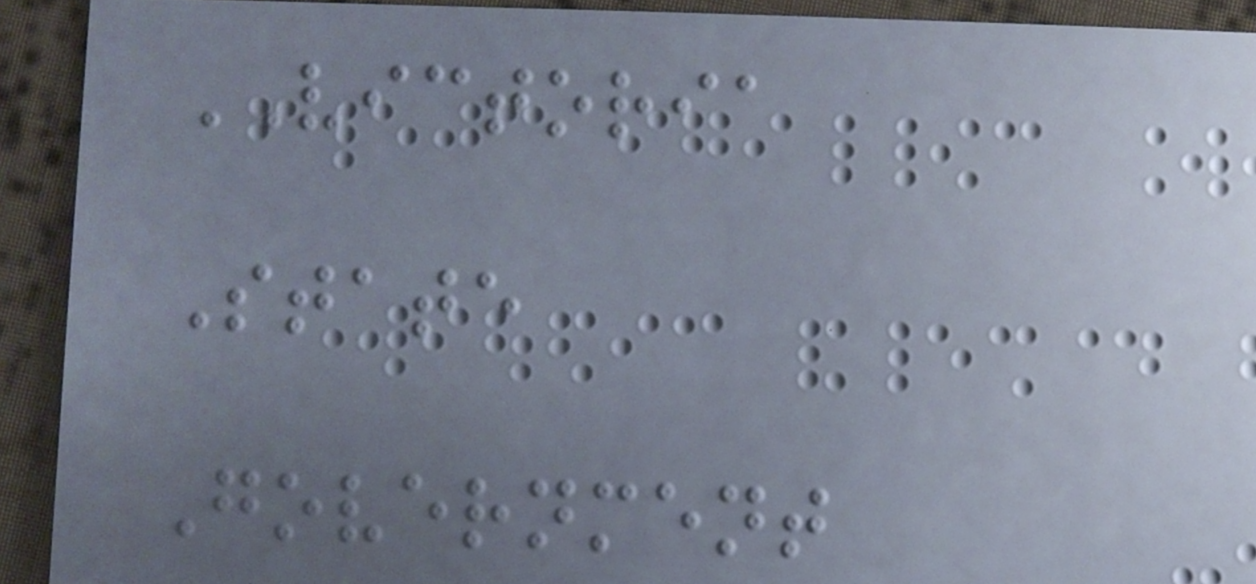VICTORIA
State
Government
